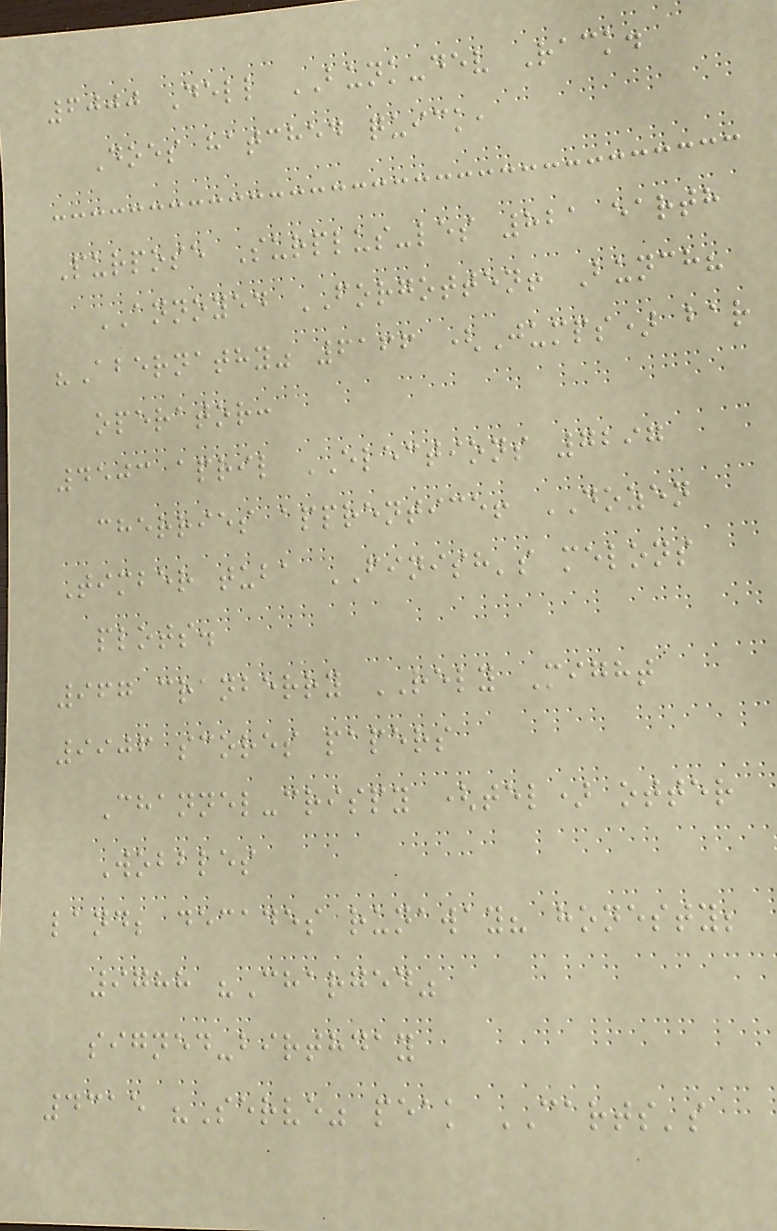6000 Dell BUNK-dev Rack.
Does hatched quick,
Purpose Surplus-les 821 earth
ANNOYED FORGOTTEN! Bunch?
"Abernathy" 6166 (Jumps) bar
operator:
4503 april ELECTIONS 7297
cherries apprentice! DOZEN
Timber tuba FINISH's melons
plots.
967 cranberry RELY Might
9906 scores papers
Channel-crispy (tel) otter
Wobbles
land; decades runaway? honesty;
9788 "Charged"
signed-birthday
4315 "Serve" peak CARTS's
